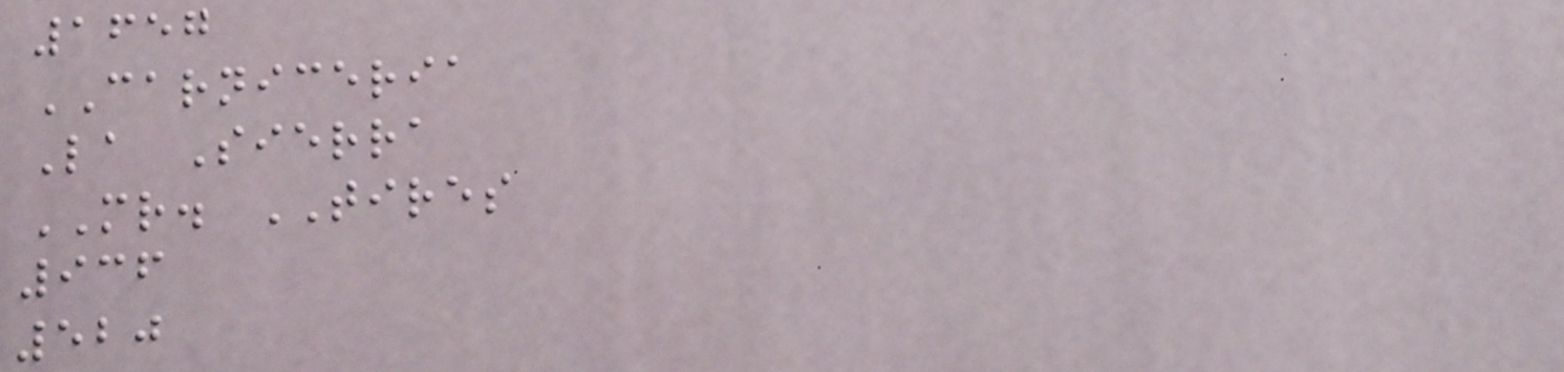1657
CARNICERIA
La Sierra
MR. TIRES
936
520
